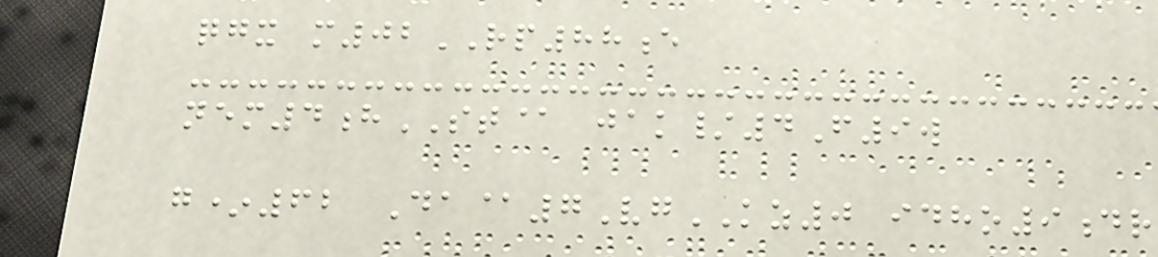qgx m02RP88e
nem4hST@ jak/4F9w
g*62 Da@7VgKZ0 idho9dr
